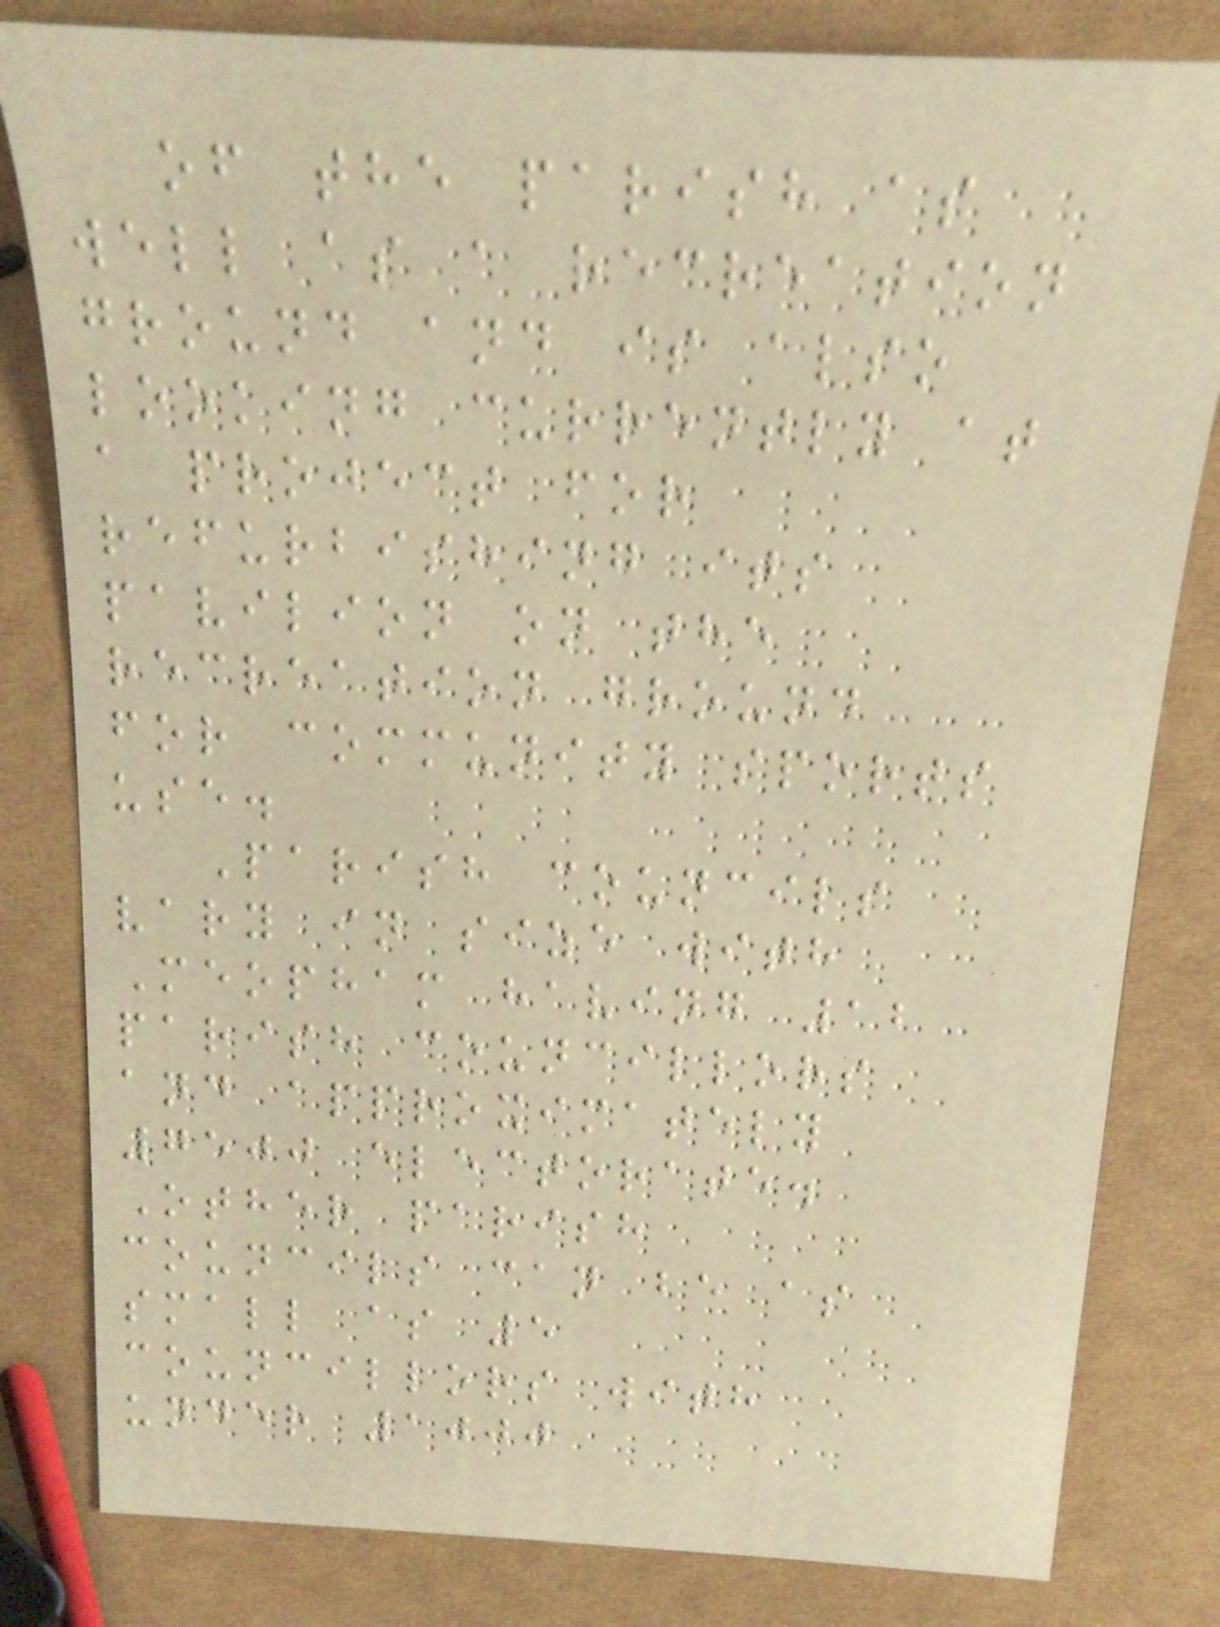of the parish as
well as a recreation
ground and is also
looking currently at
a project for
refurbishing its
pavilion on the
recreation ground
for community sports
use.
Parish councils
vary in size with
Meopham having 12
parish councillors
and approximately
7500 electorate.
Other parish
councils can be as
small as 5
councillors with
under 1000
